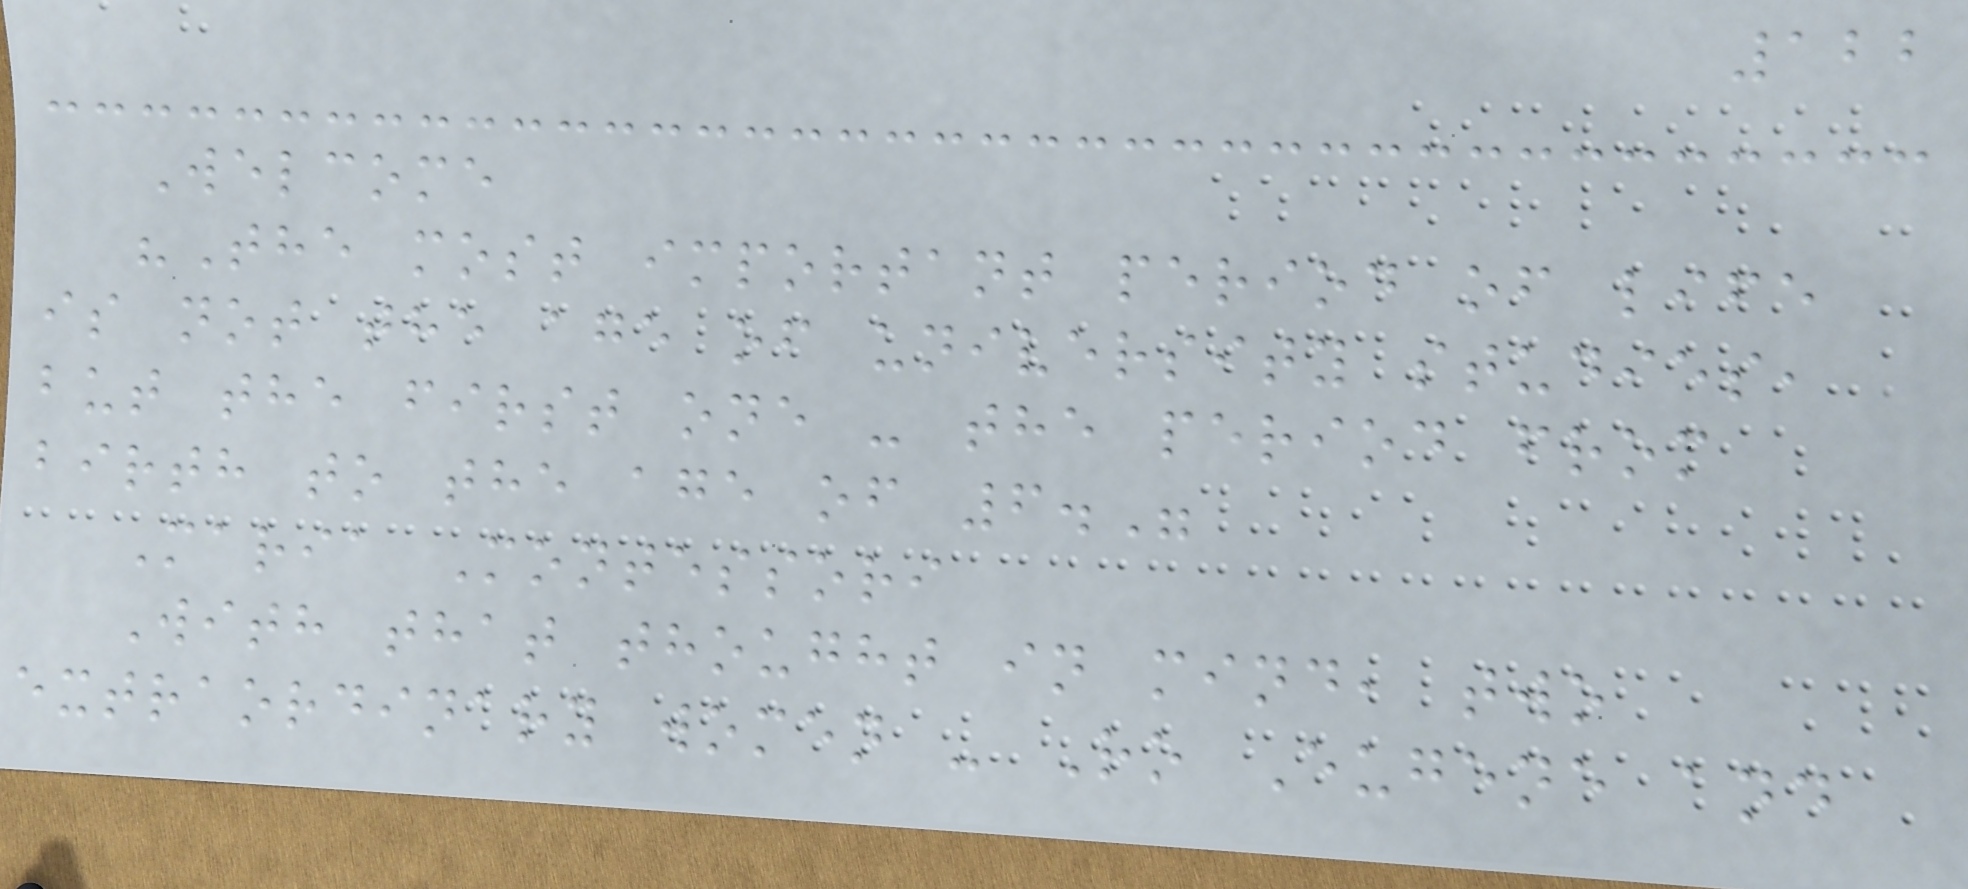122
Welcome
"The most important period of life
is not the age of university studies,
but the first one - the period from
birth to the age of 6."
Maria Montessori
With that thought in mind, two
extraordinary women - Ro Eugene and
